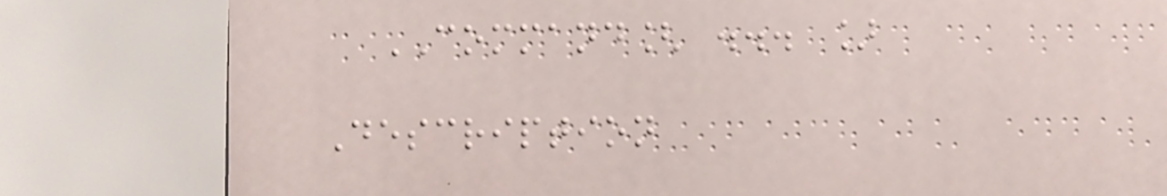COMMAND[ ... ]
Description
